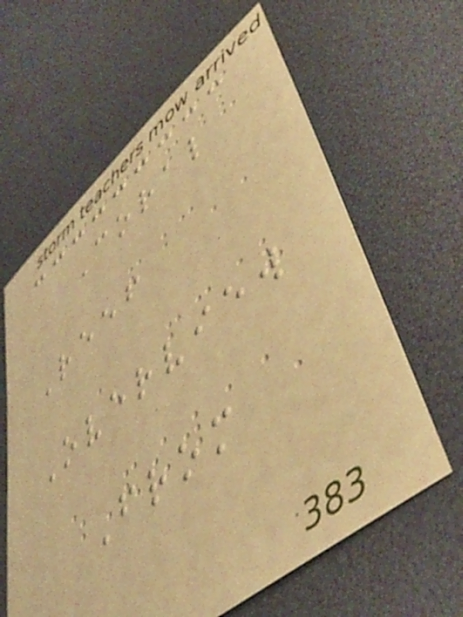Coral
Reef
Overview
From
